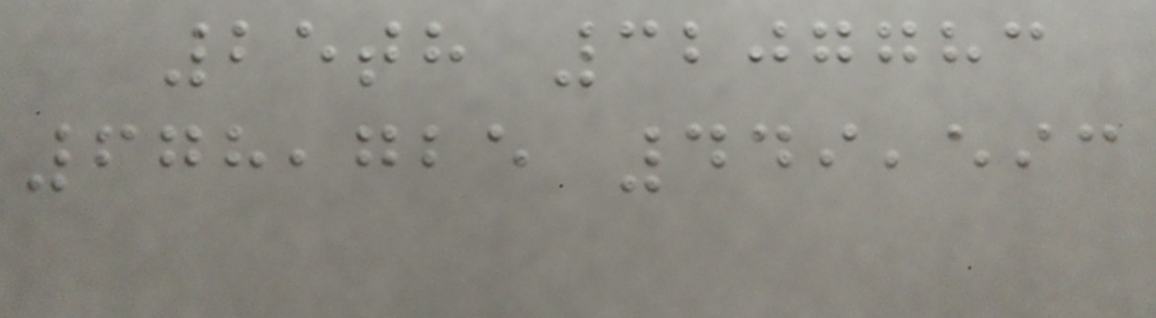25th 3207783
678,725 449,593
